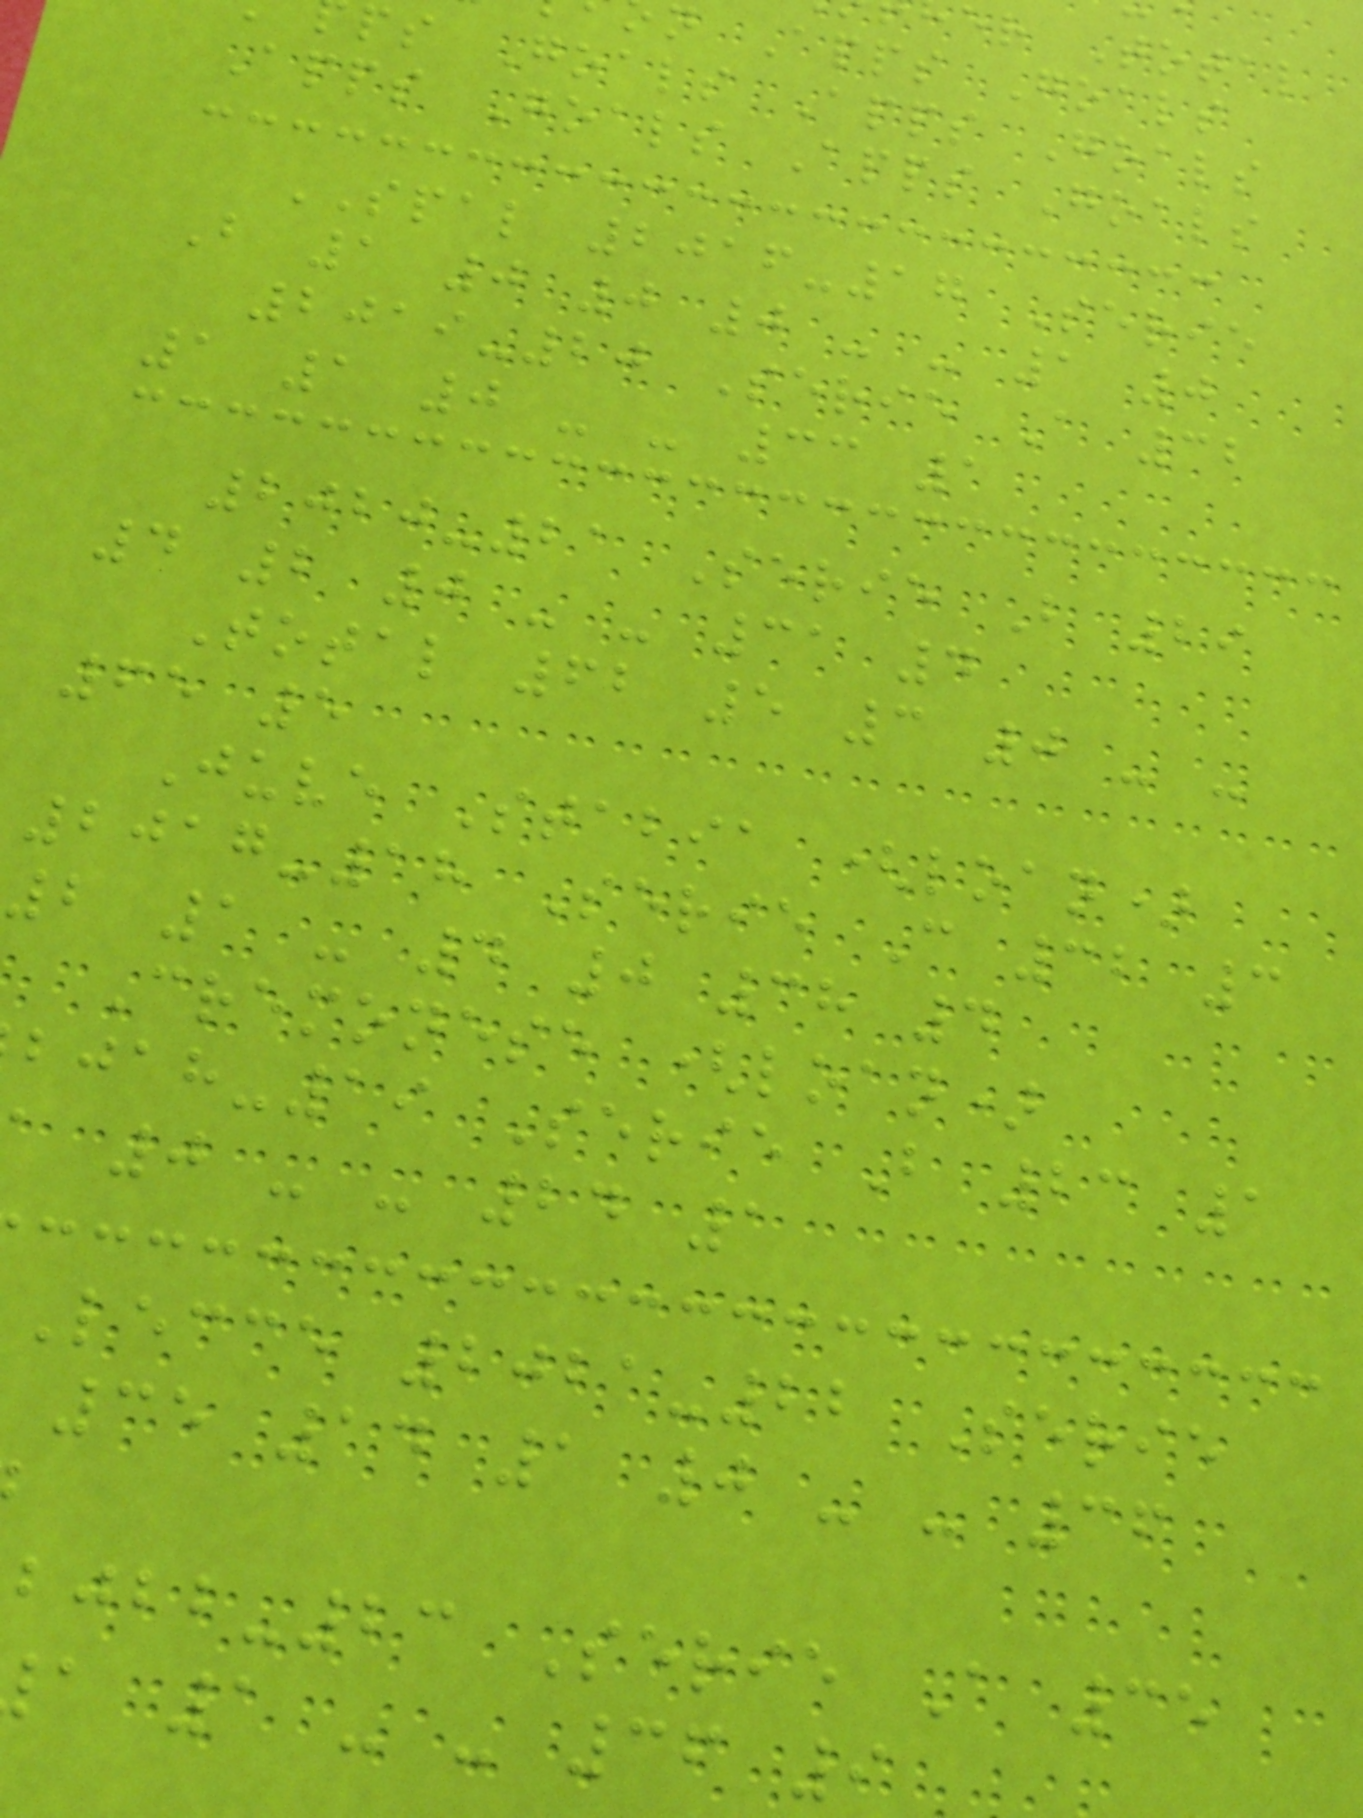er Total
n Apps Goals
ps Goals Apps Goals
Apps Goals Apps Goals
SPAL 2016-17 Serie
B 1 0 0 0 - - 1 0
2019-20 Serie A 32
1 1 0 - - 33 1
2020-21 Serie B 29
4 2 0 - - 31 4
Total 62 5 3 0 - -
65 5
Juve Stabia (loan)
2017-18 Serie C 32 3
2 1 - 4 0 38 4
Cremonese (loan)
-19 Serie B 23 1
0 - - 24 1
Lecce 2021-22 Serie
35 14 1 0 - - 36
-23 Serie A 35
a 1 - - 36 9
